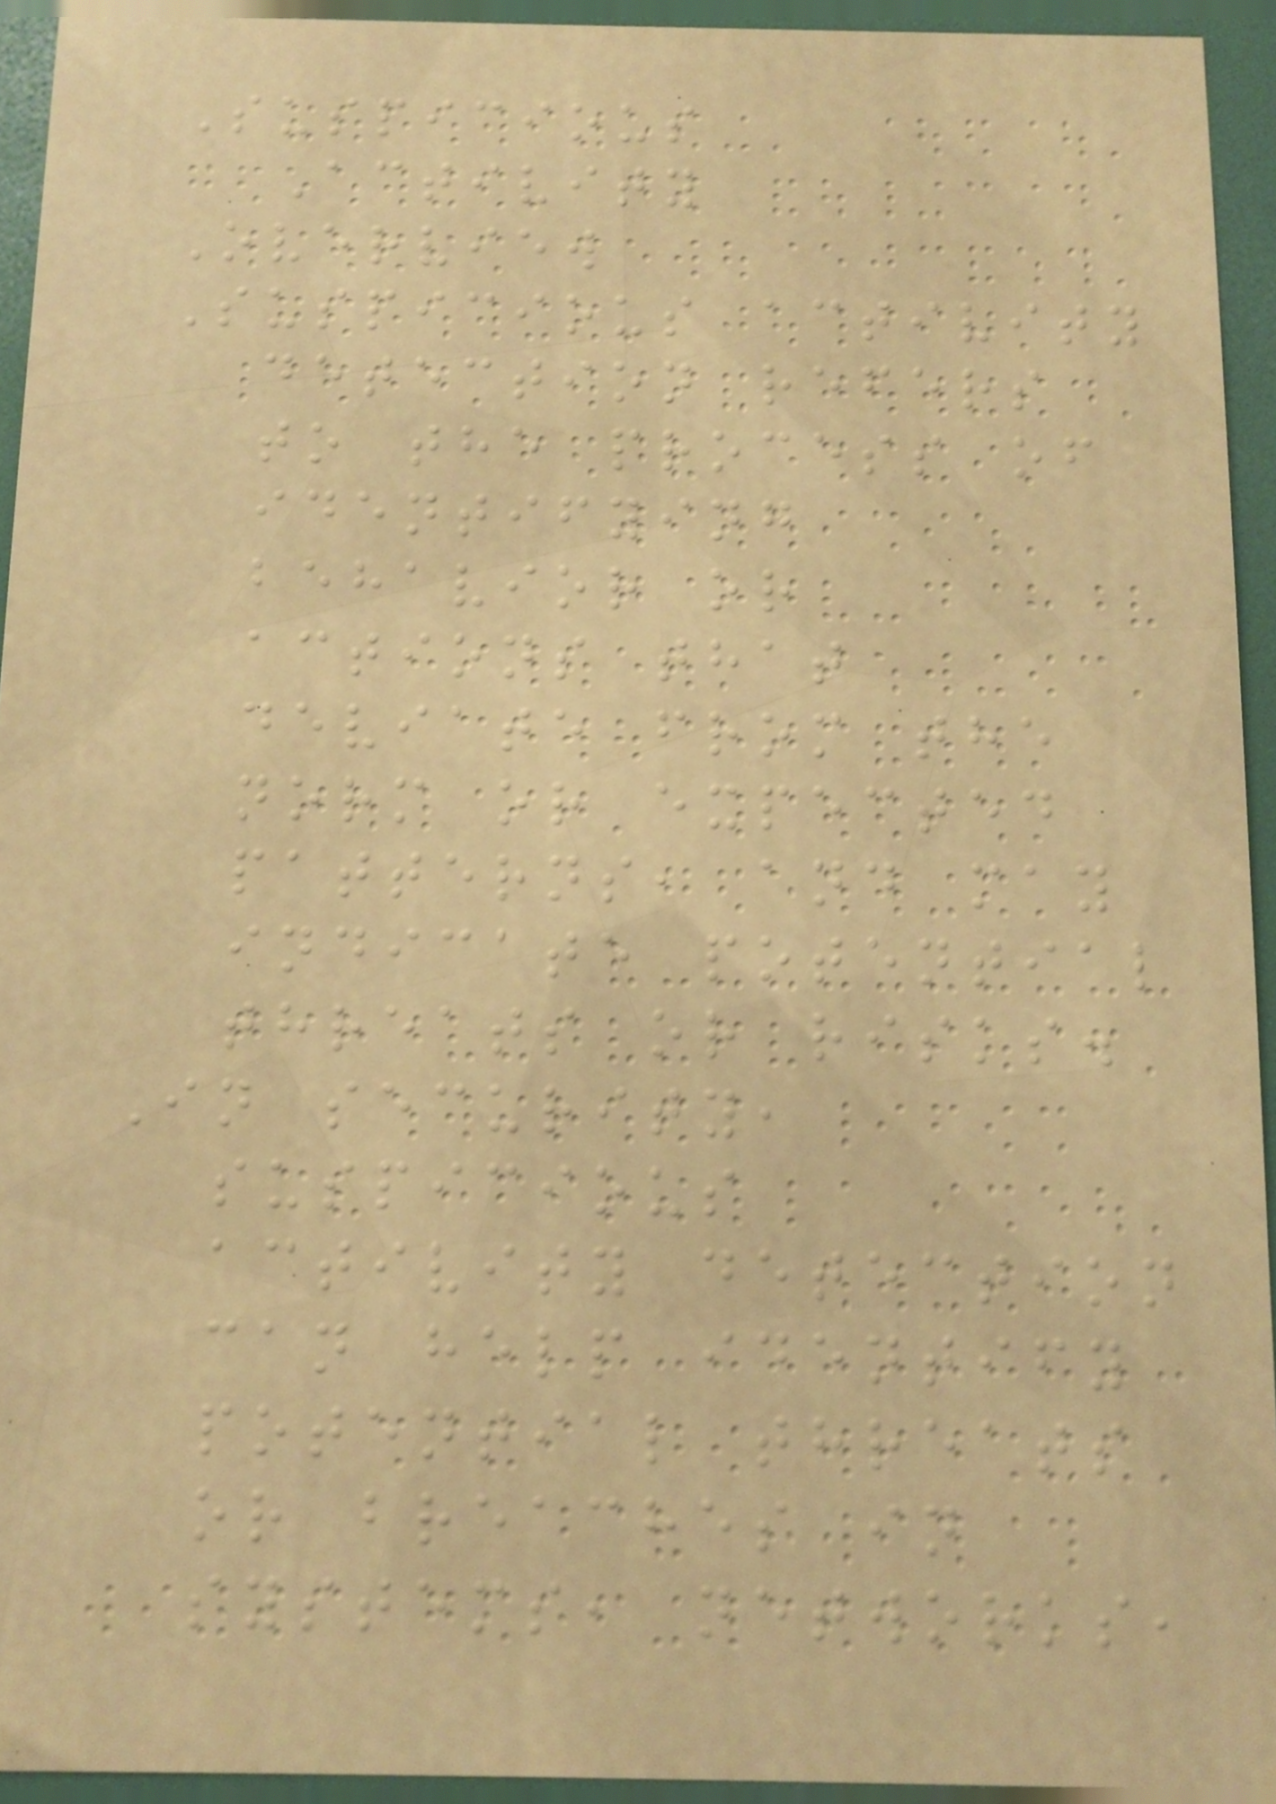Suspicious
Activity
Overview
Suspicious activity
detection refers
to the process of
identifying
behavior or
actions that
deviate from the
norm or expected
patterns, and may
indicate potential
threats or risks.
In security,
suspicious
activity detection
can help identify
potential threats
or breaches in
systems, networks,
